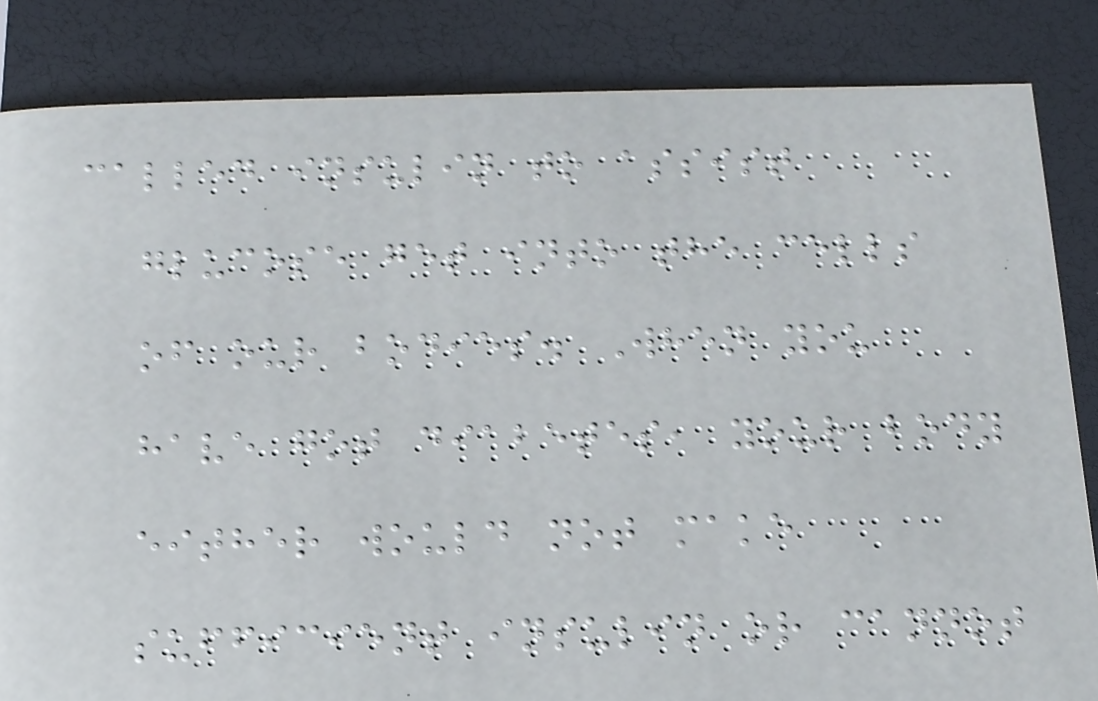called insulin to assist
glucose get into the cells
of our bodies. When you
have got diabetes, your body
either would not make
sufficient insulin or cannot
